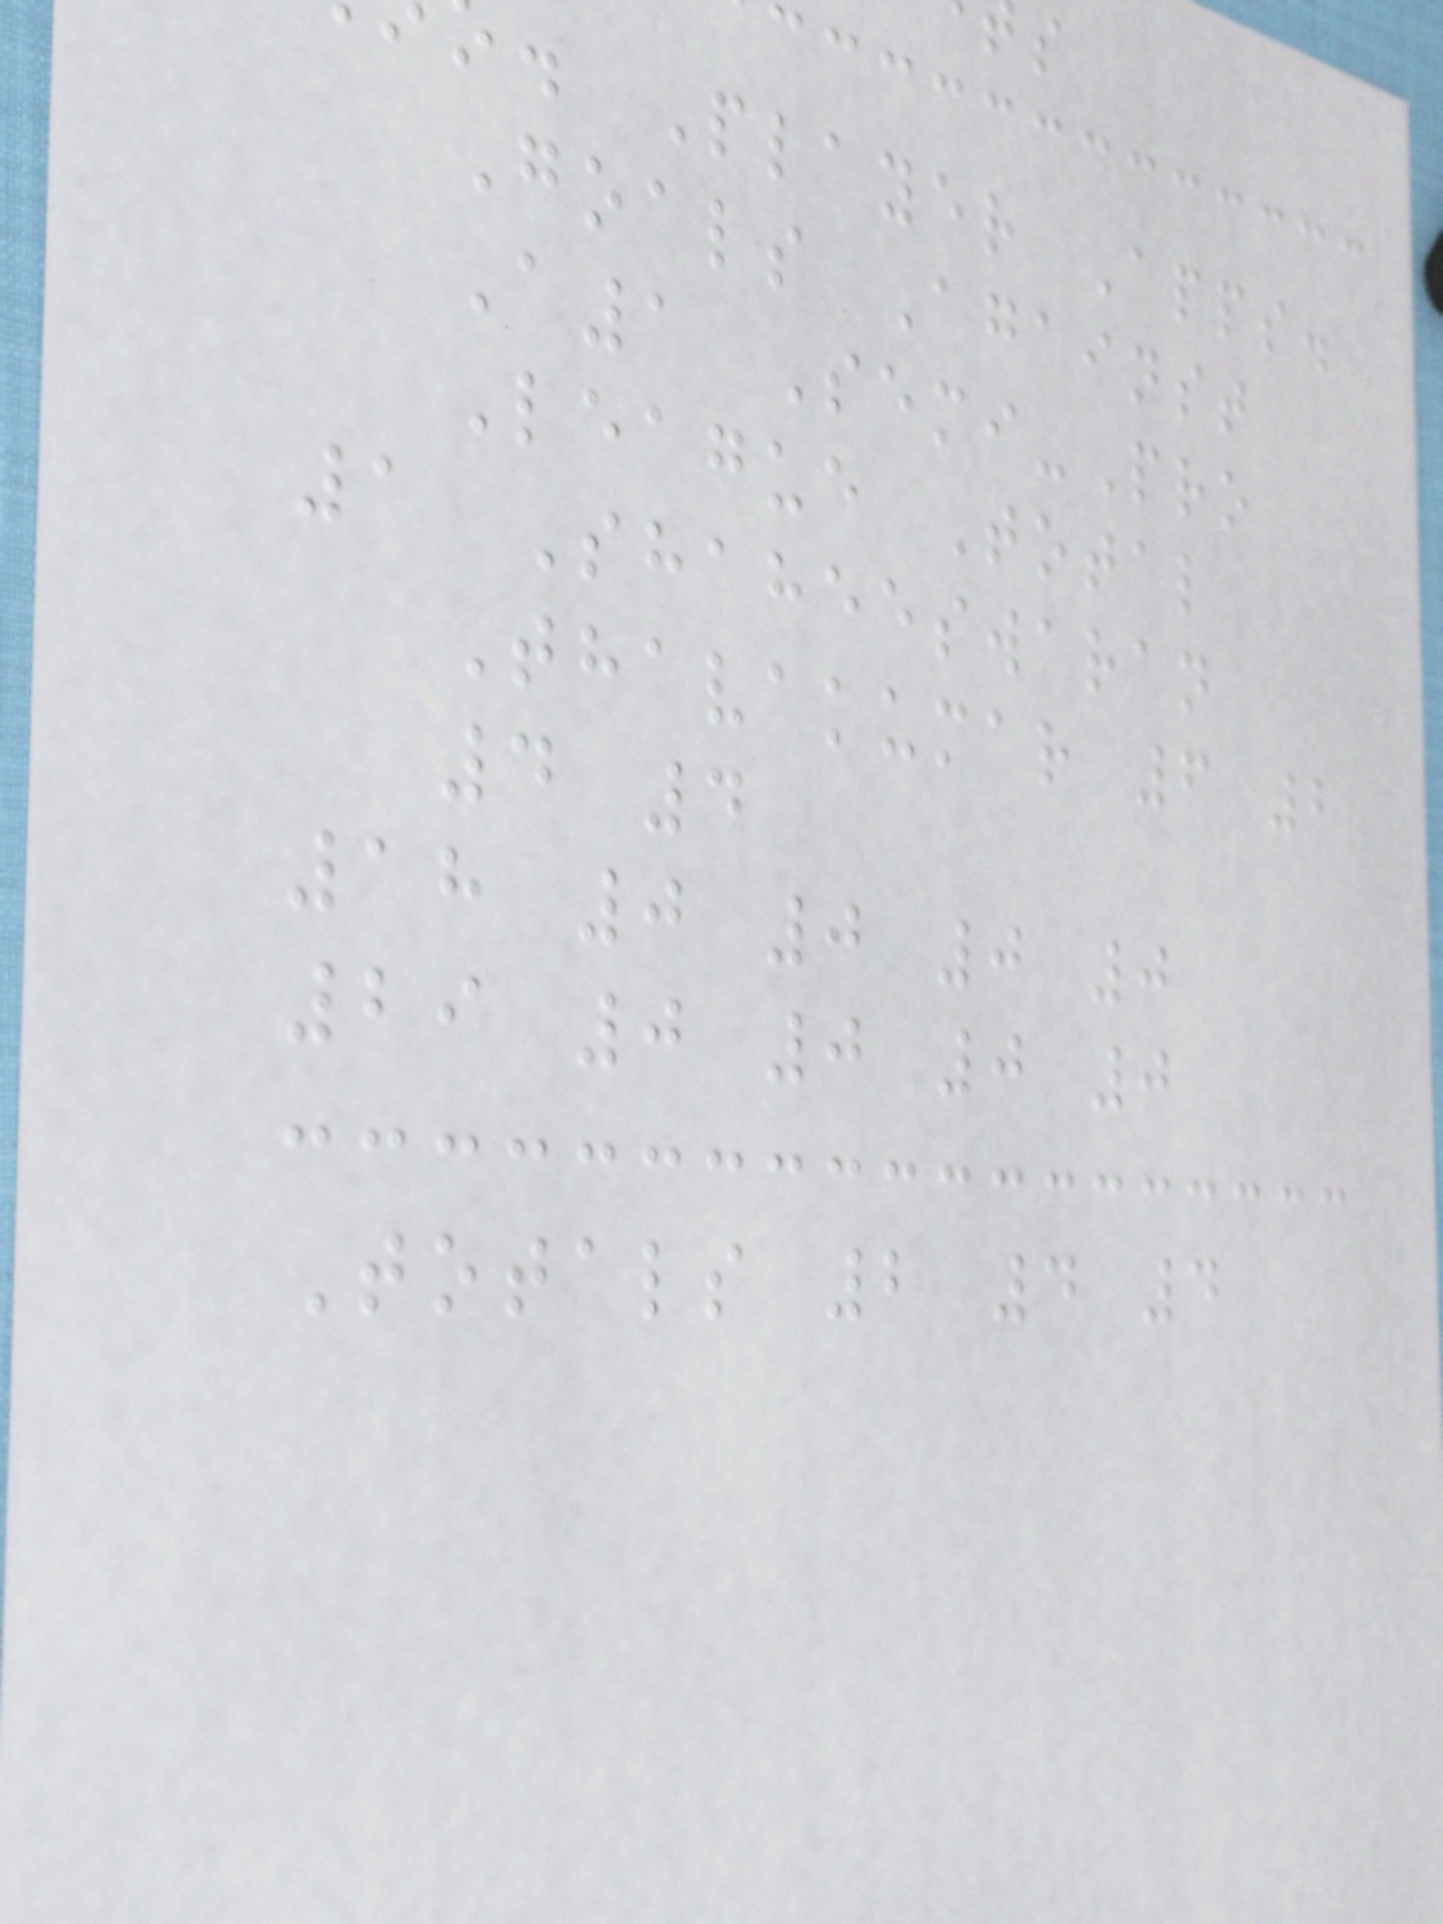. Player Apps.
Goals Against
A1 Semi-Pro
League Total
1 Shaheeswaran
Thavakumar 6 2
4 4
18 0 0 0 0
29 0 0 0 0
Totals 2 4 4
